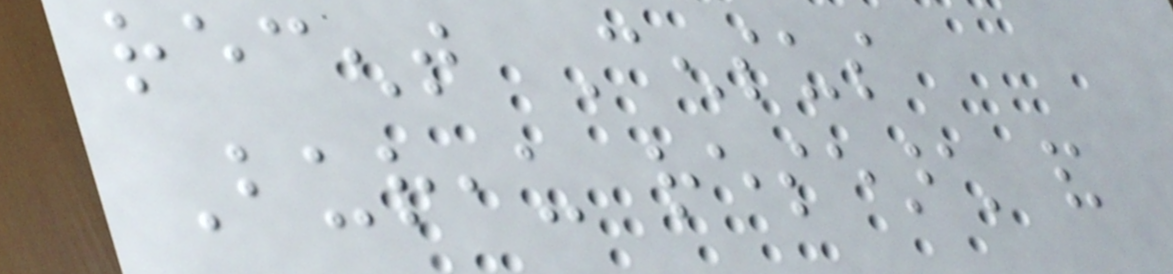recent Census
Bureau research and
